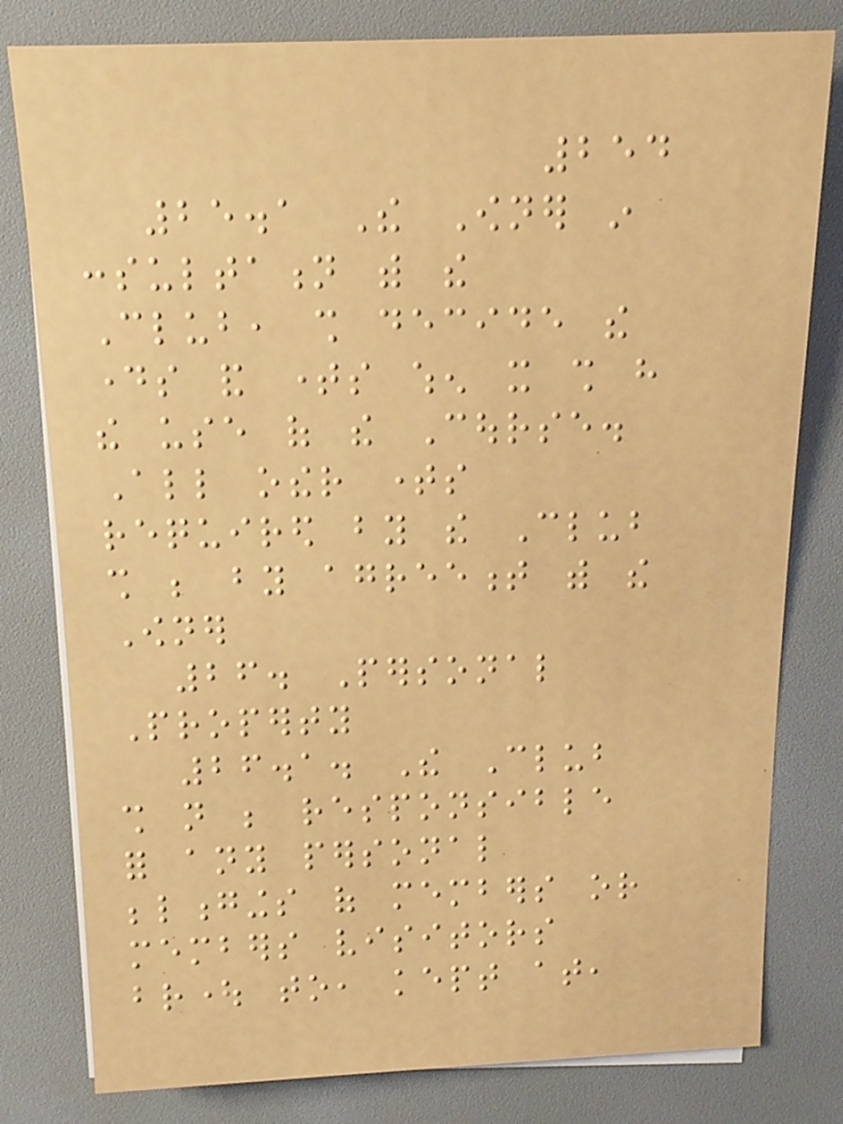254
25.1 The Owner in
consultation with the
Club, shall decide the
days and times when it shall have
the use of the Course.
All other times
required by the Club
shall be by agreement with the
Owner
26. Personal
Property
26.1. The Club
shall not be responsible
for any personal
belongings of members or
members visitors
brought to, kept at,
